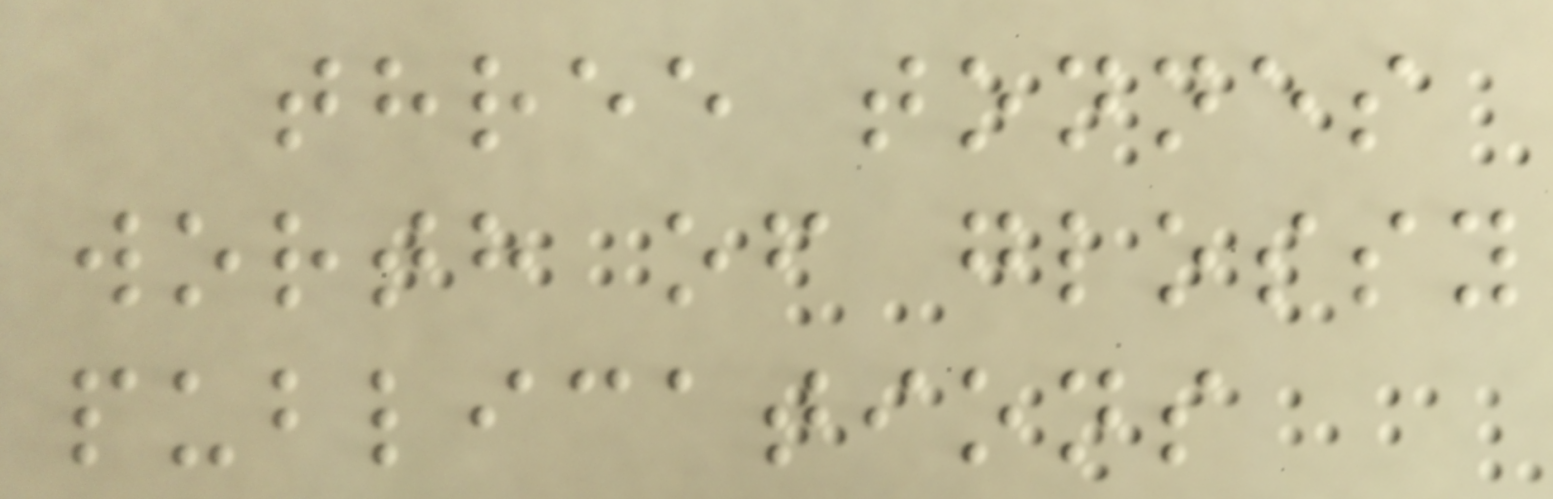three tonnes
worth of glossy
publications
